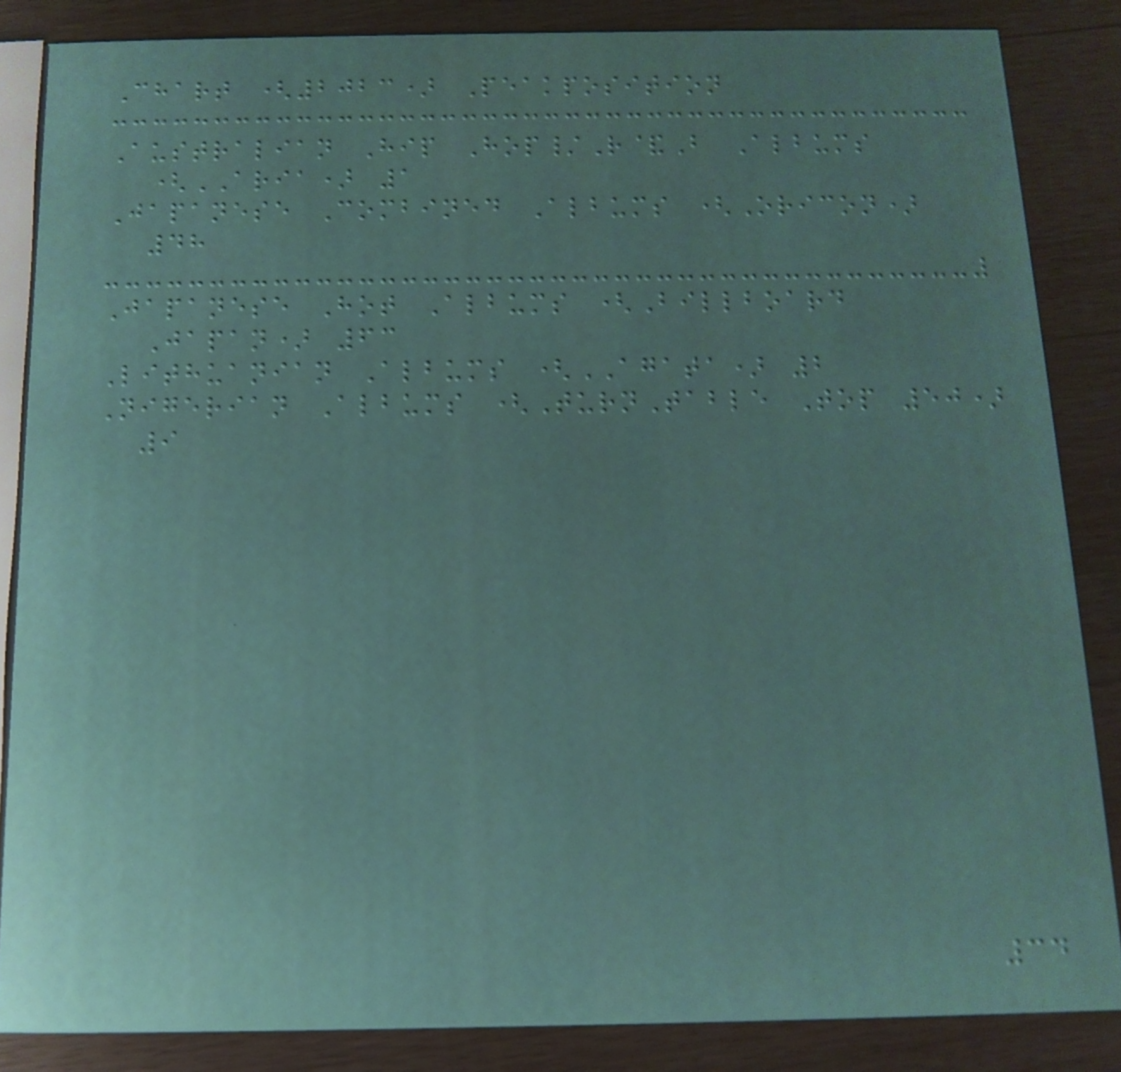Chart (2023) Peakposition
Australian Hip Hop/R&B Albums
(ARIA) 1
Japanese Combined Albums (Oricon)
48
Japanese Hot Albums (Billboard
Japan) 63
Lithuanian Albums (AGATA) 2
Nigerian Albums (TurnTable Top 50)
9
34
